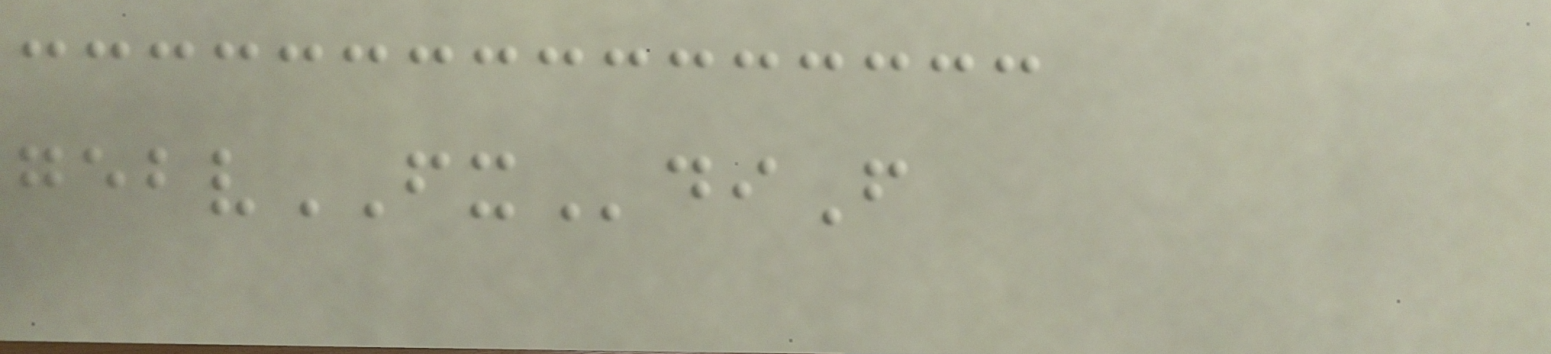gebvFXdiF
